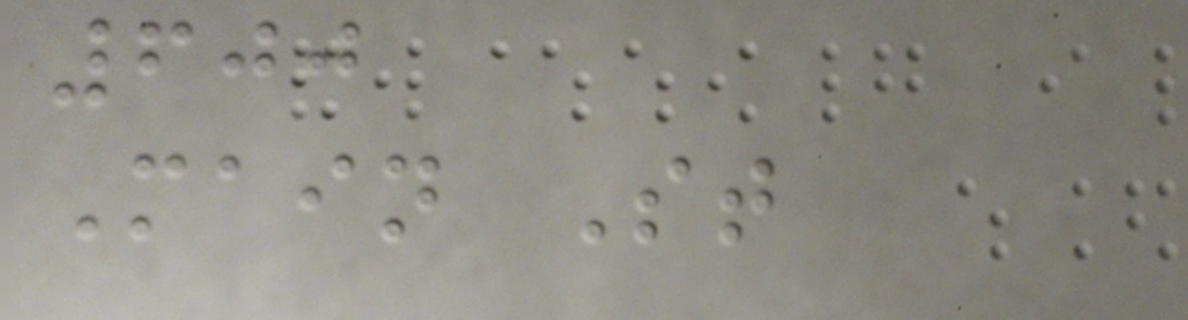600
Main St
